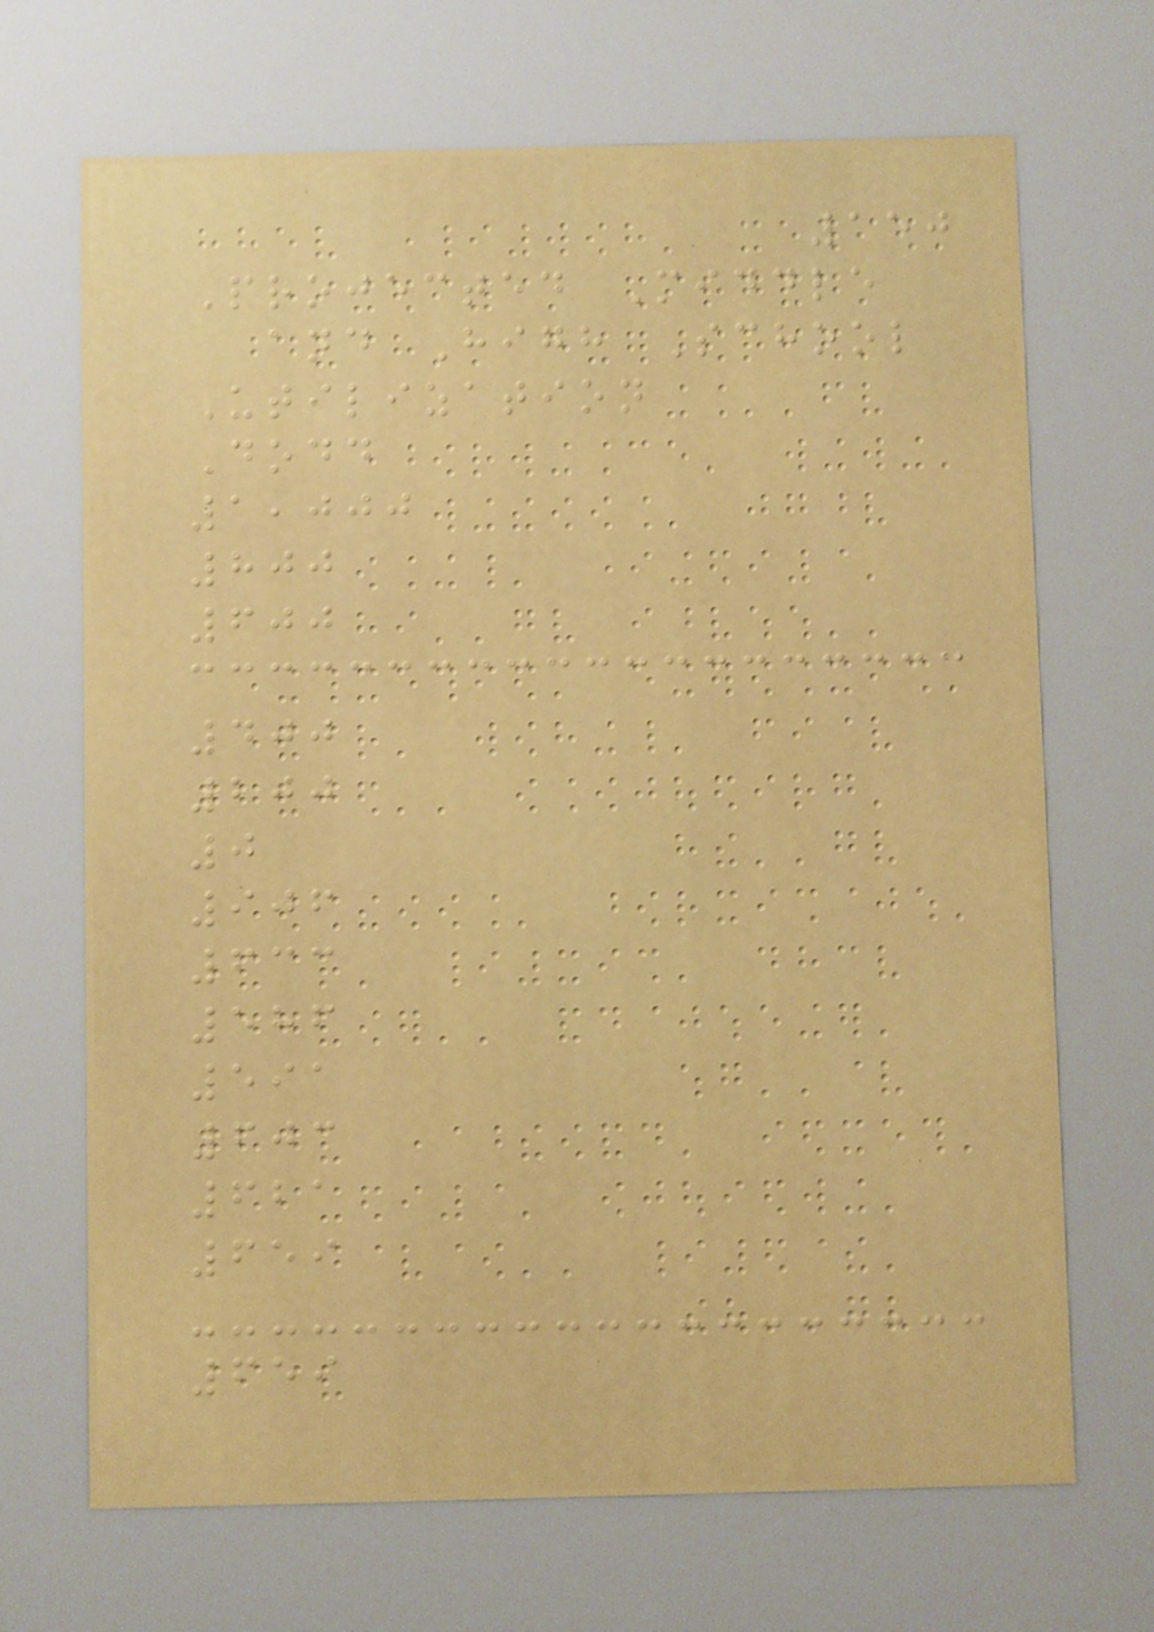150
Projected Middle
and High School
Utilization
Dodd
1,000
800
600
400
200
0
906
633
586
591
603
621
659
659
